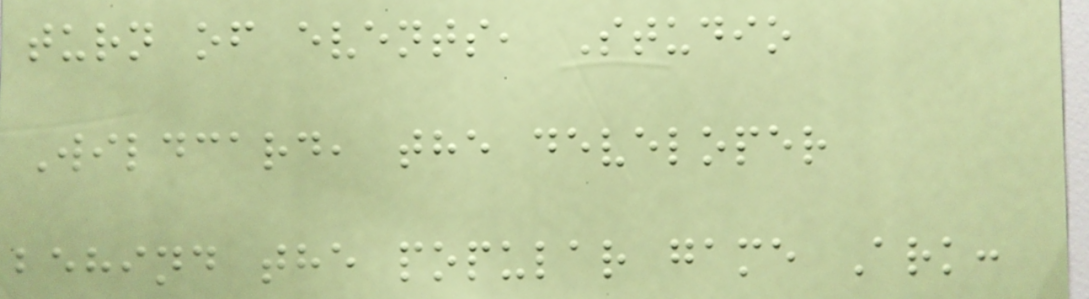turn of events, Studio
Wildcard, the developer
behind the popular game Ark:
